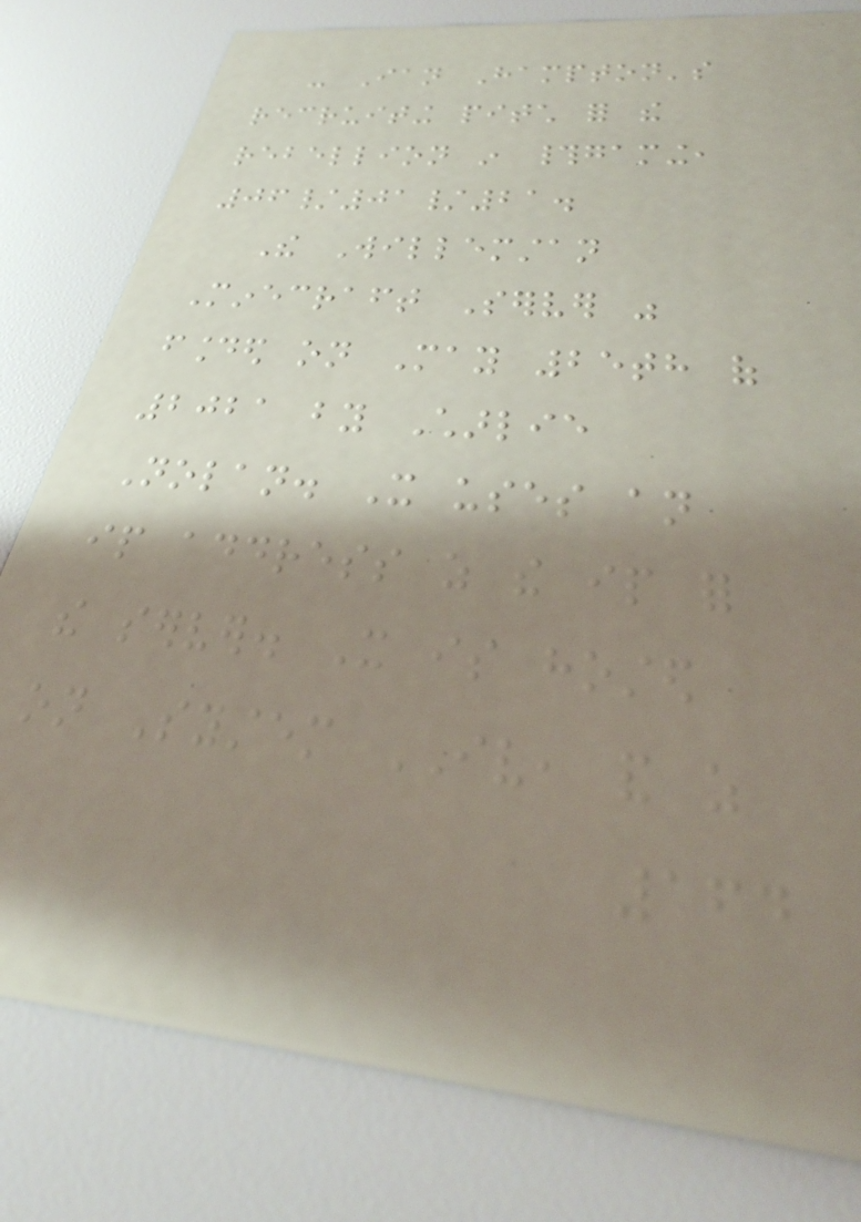- Ian Hampton's
recruiting pitch for the
rebellion in #gaming,
06/01/21.
The Willemstan
Minecraft Server was
founded on May 25th of
2021 by Charlie
Nolan. It uses an
ip address as the ip for
the server. It is hosted
on System IV, and as
164
